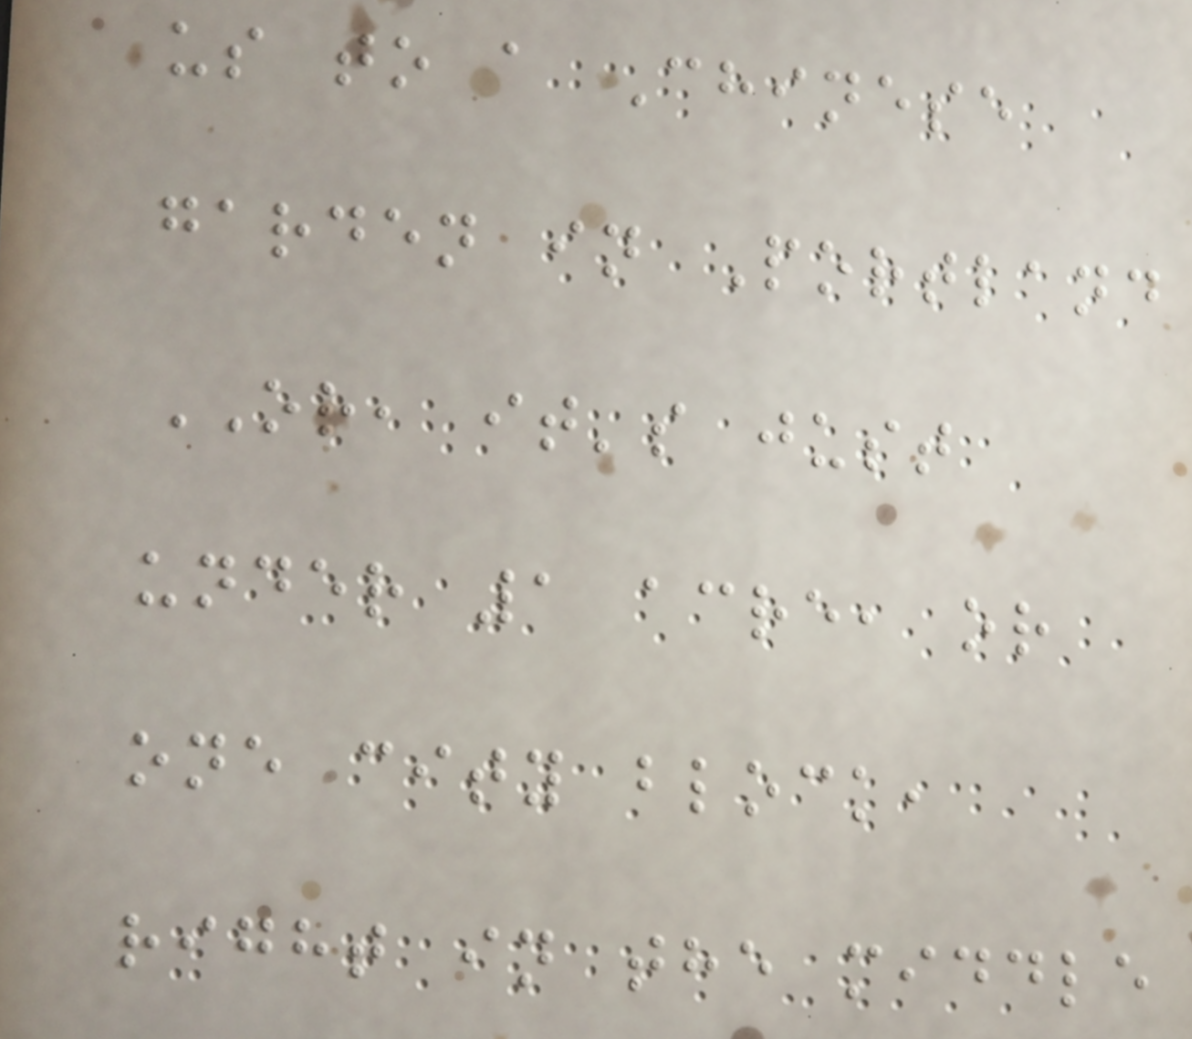us to a Chinese
garden in Portland
OR, it's just
under 1 acre, or
one city block,
right in the middle
